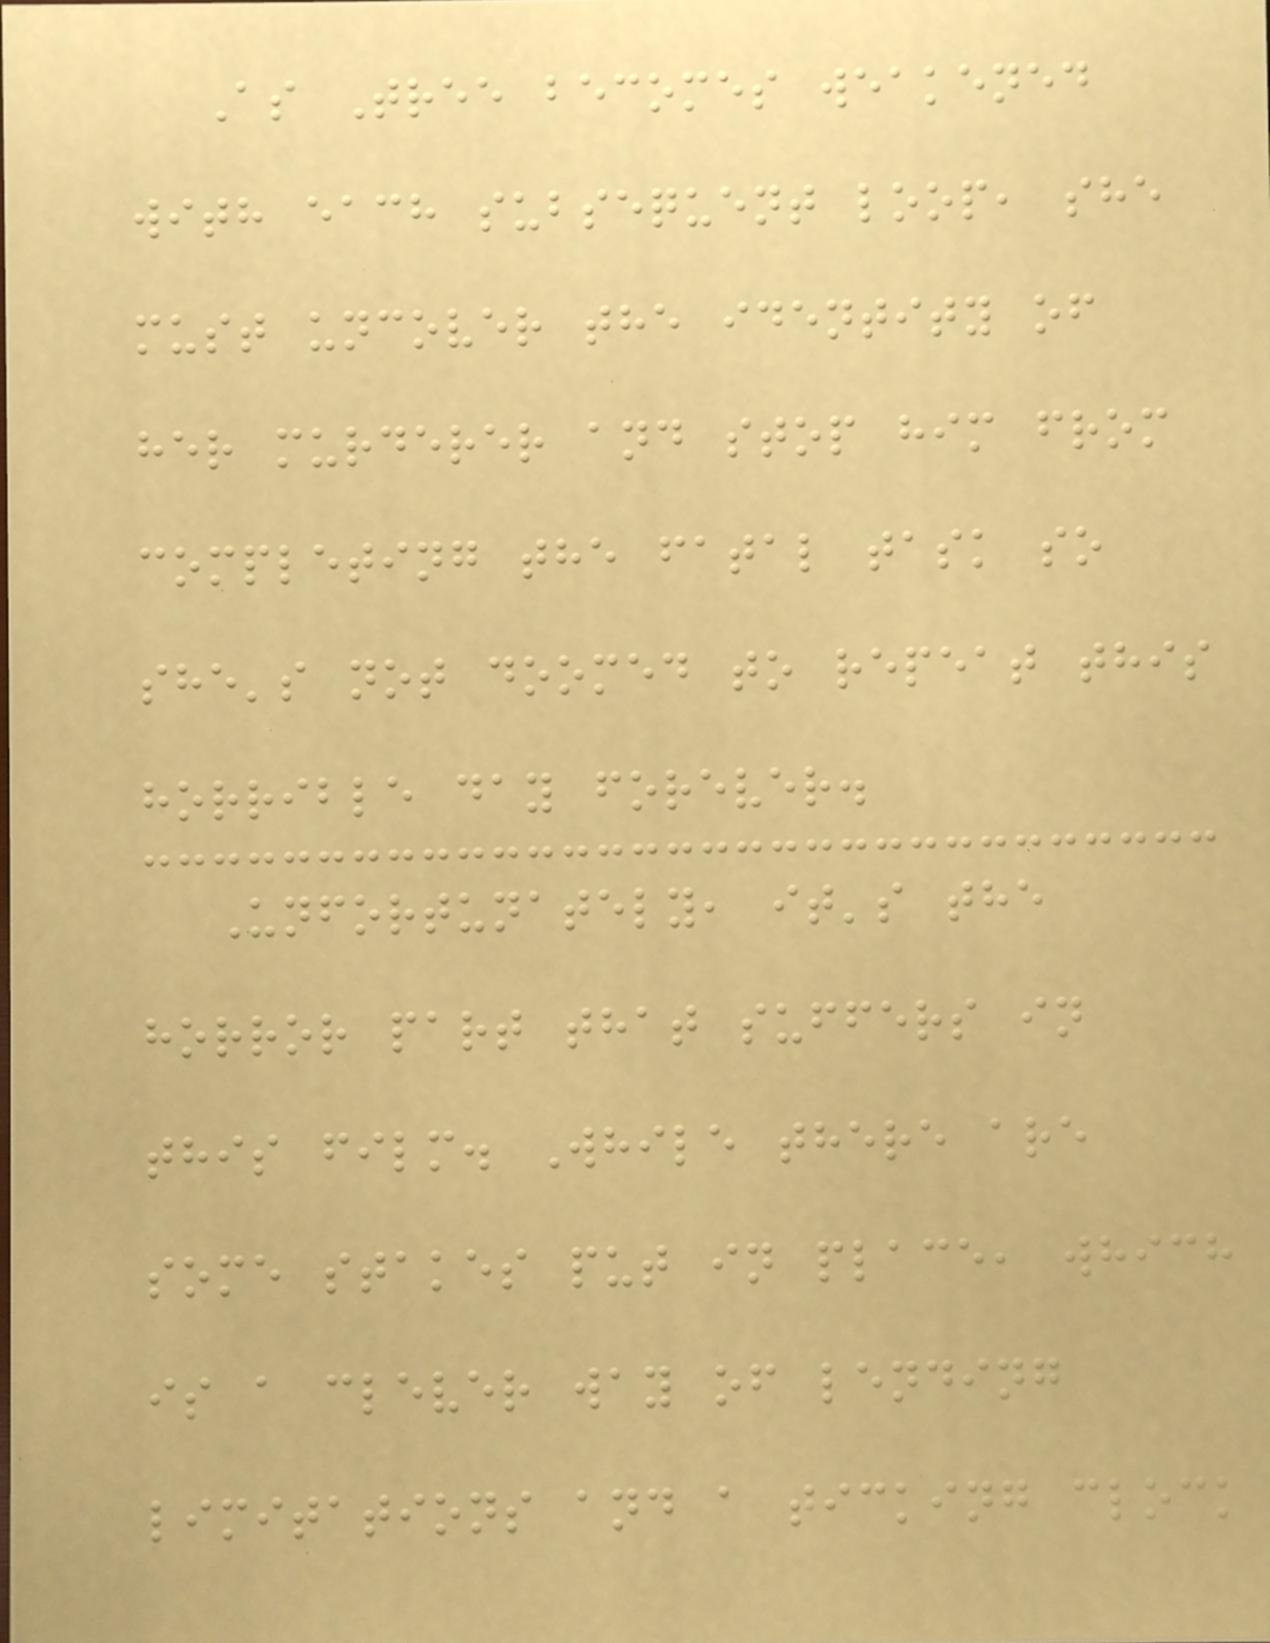As Tree becomes weakened
with each subsequent loop, she
must uncover the identity of
her murderer and stop him from
completing the fatal task so
she's not doomed to repeat this
horrible day forever.
Unfortunately, it's the
horror part that suffers in
this film. While there are
some stakes put in place, which
is a clever way of lending
limitations and a ticking clock
